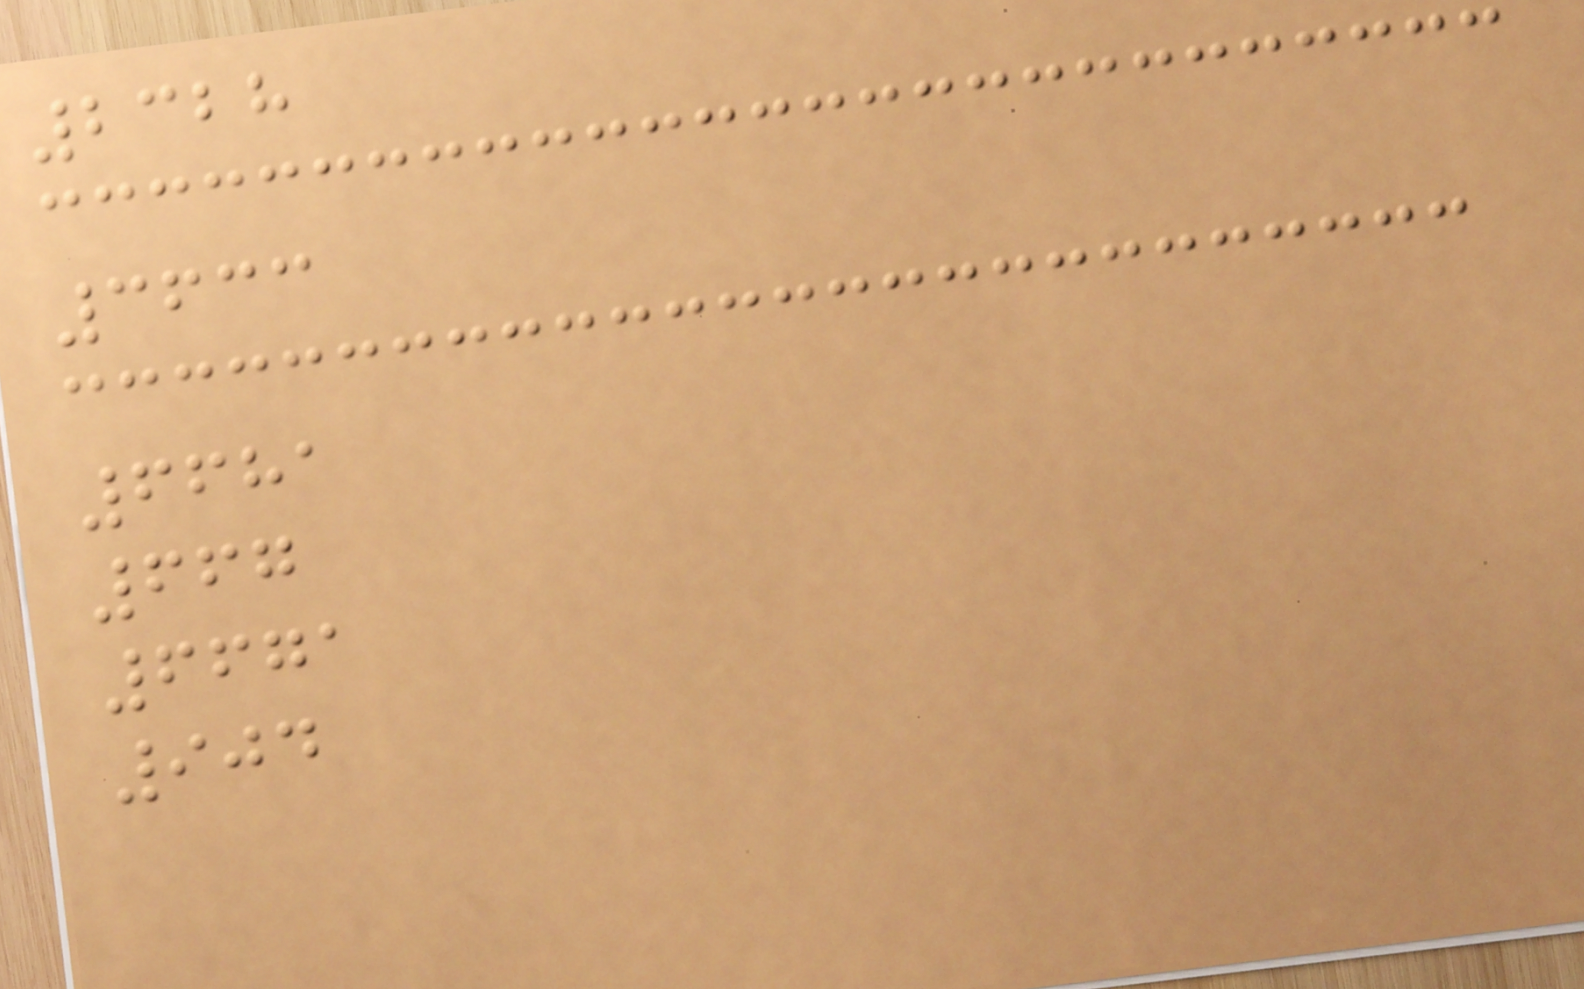2328
3633
6681
667
6671
904
